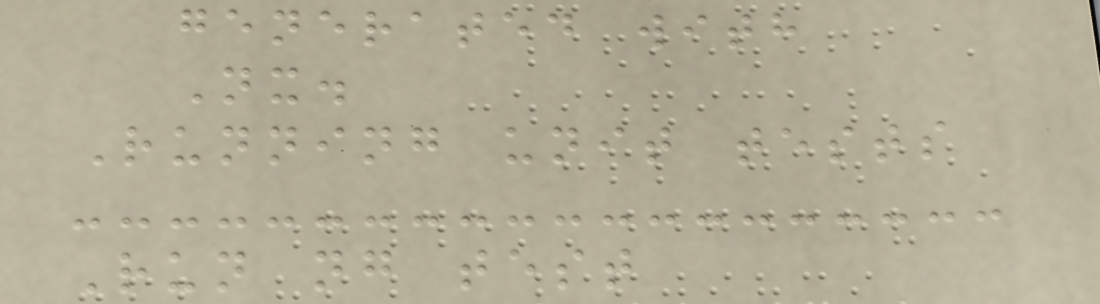generated with
Nx.
Running unit tests
Run ng test
